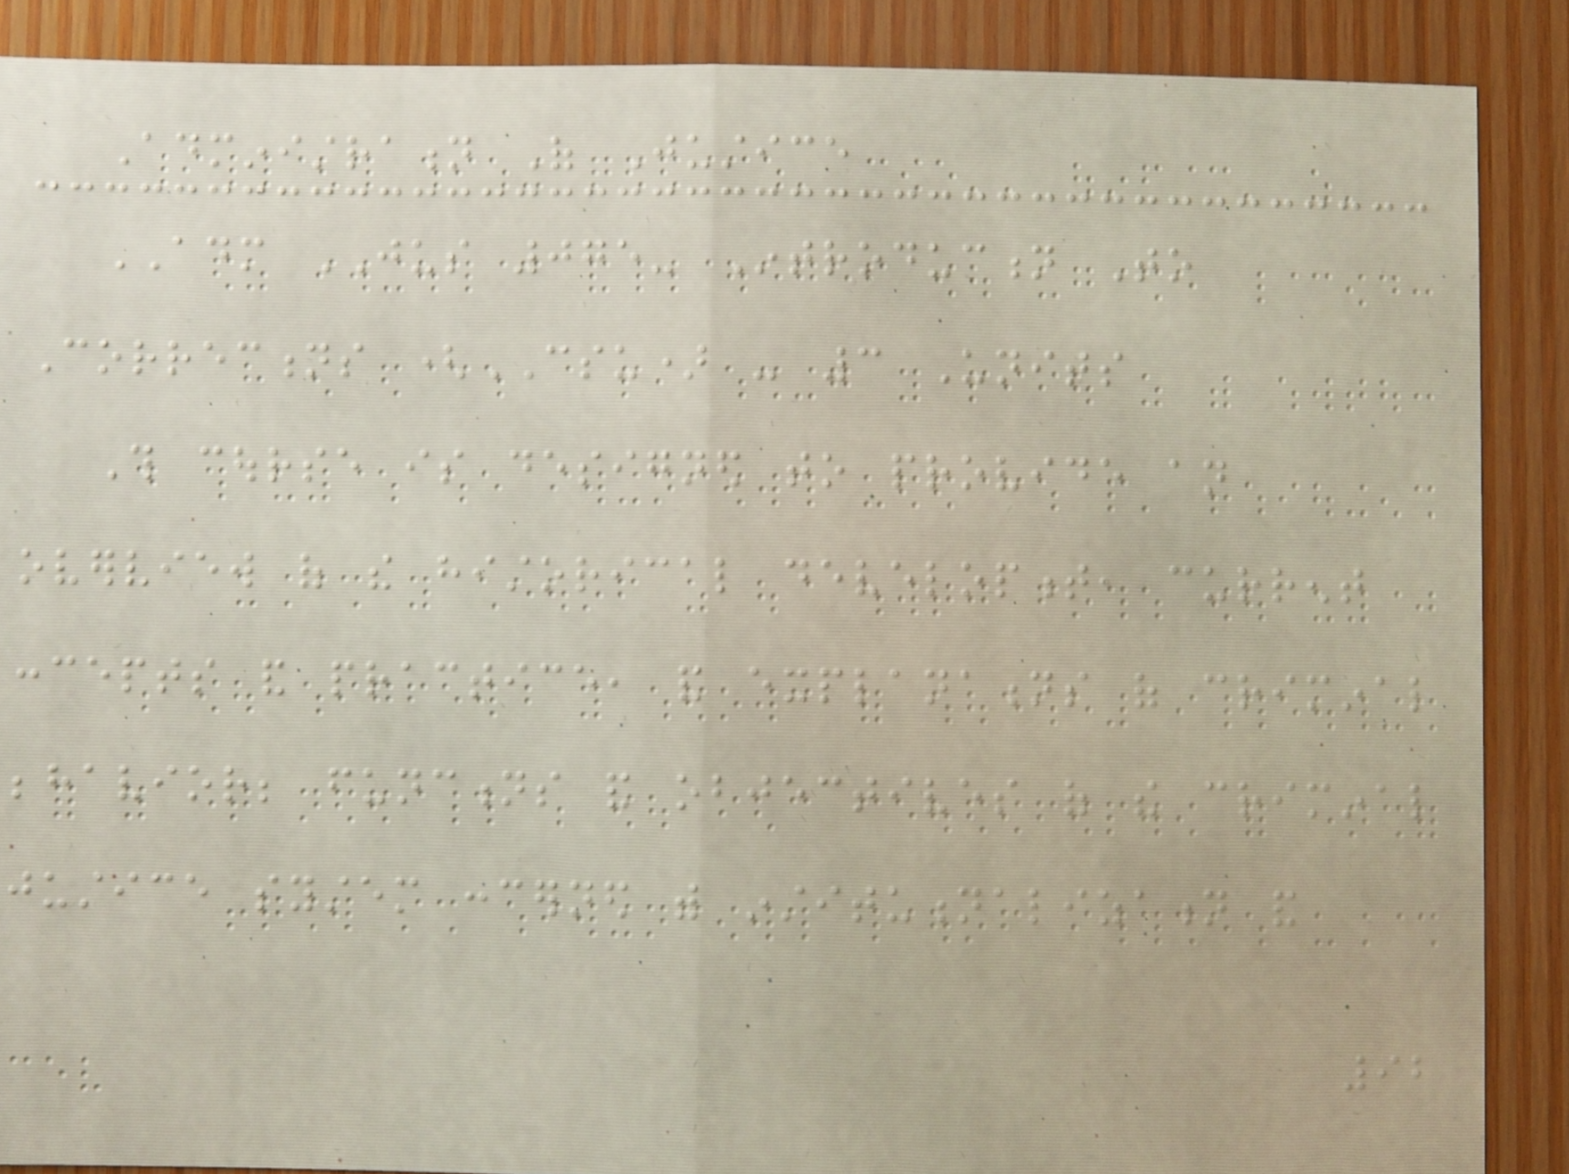Administration Of Justice
ADM JUS 075- Introduction To
Corrections (CSU) - 3 Units
This course is designed to provide an
overview of the historical development, current
concepts and practice, and explanations of criminal
behavior; functions and objectives of the criminal
justice system concerned with institutionalization and
92
